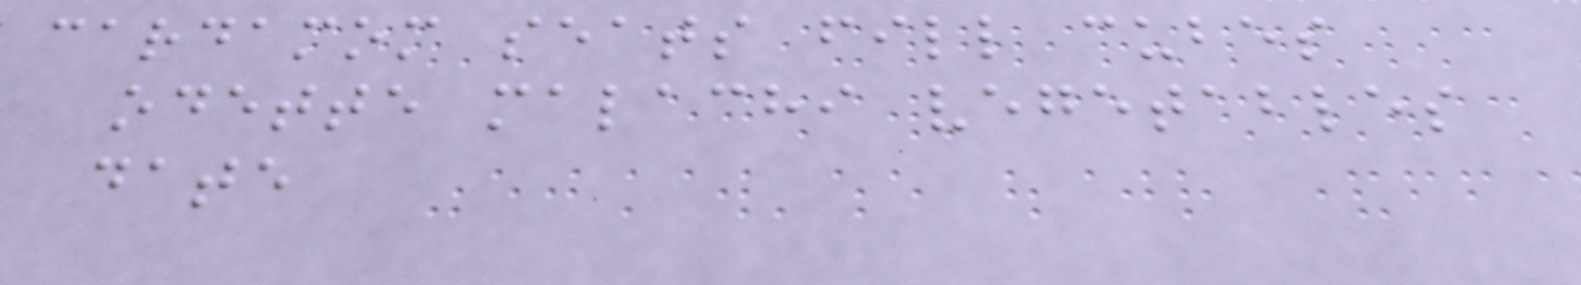cardamom seats fill cubes
odette malachi vegetables
date
